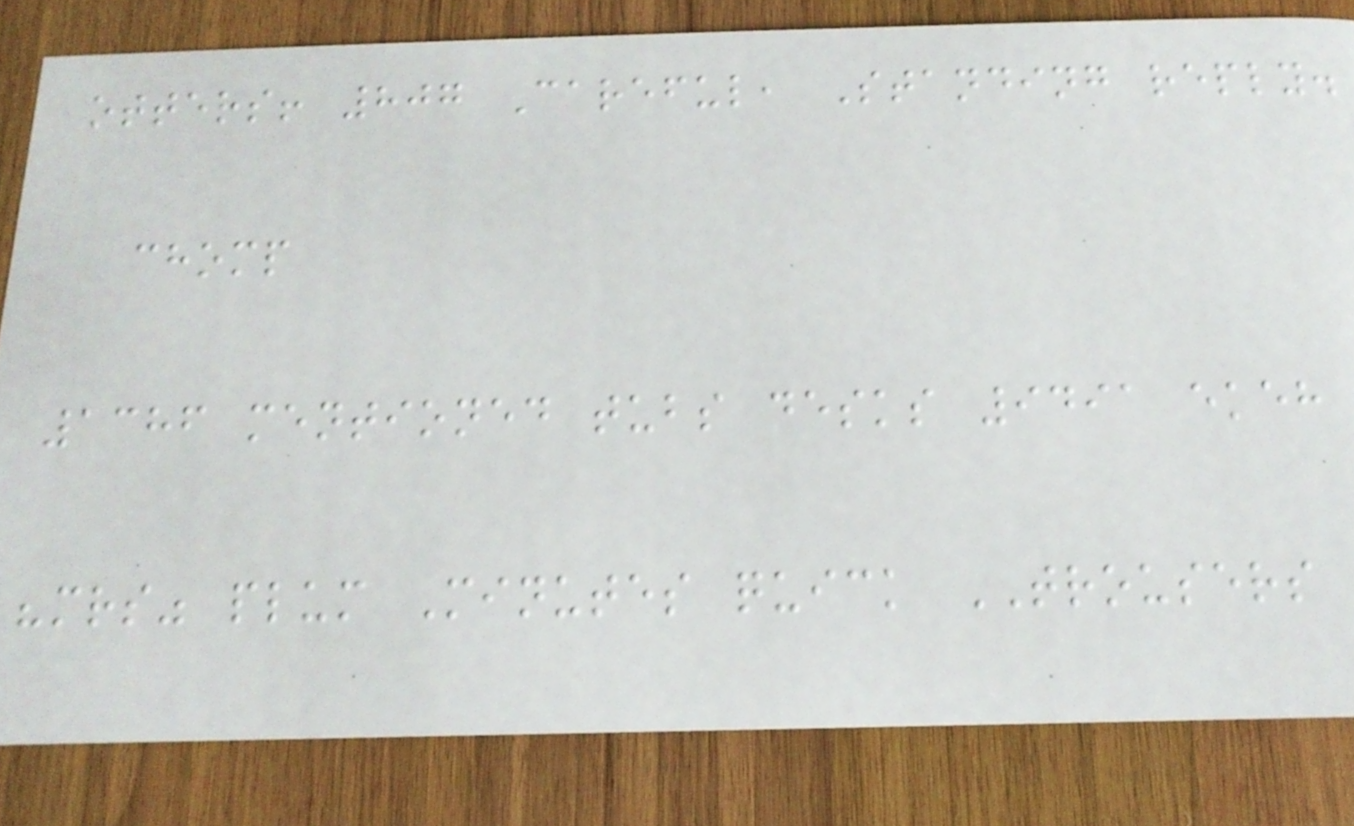otters! 807 Careful, Standing reply.
chomp
1386 mentioned tubs desks 9491 ekeh
"mrs" plum Minutes quick TROUSERS
